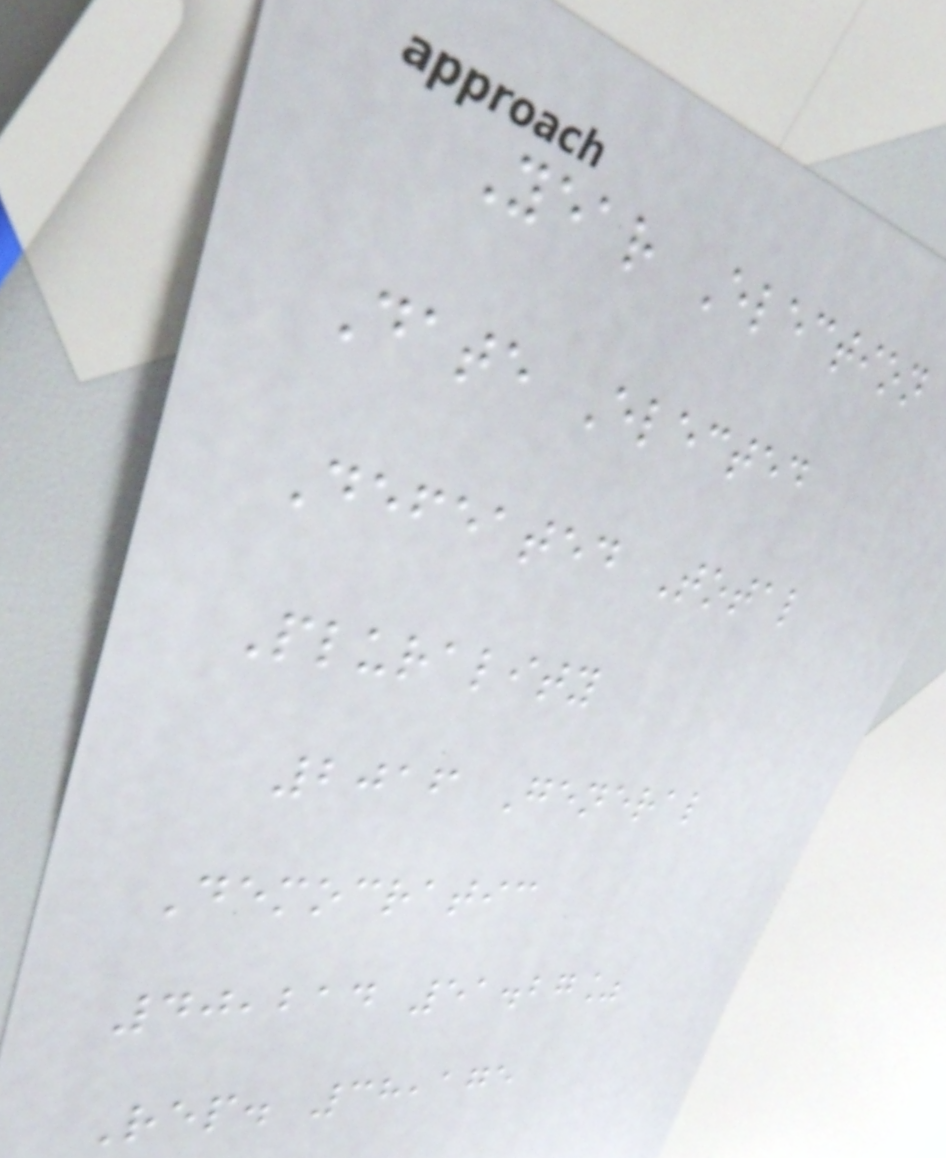Year Election
Date Elected
Defeated Total
Plurality
2016 General
Democratic
40,214 51.27%
Rep. 38,175
